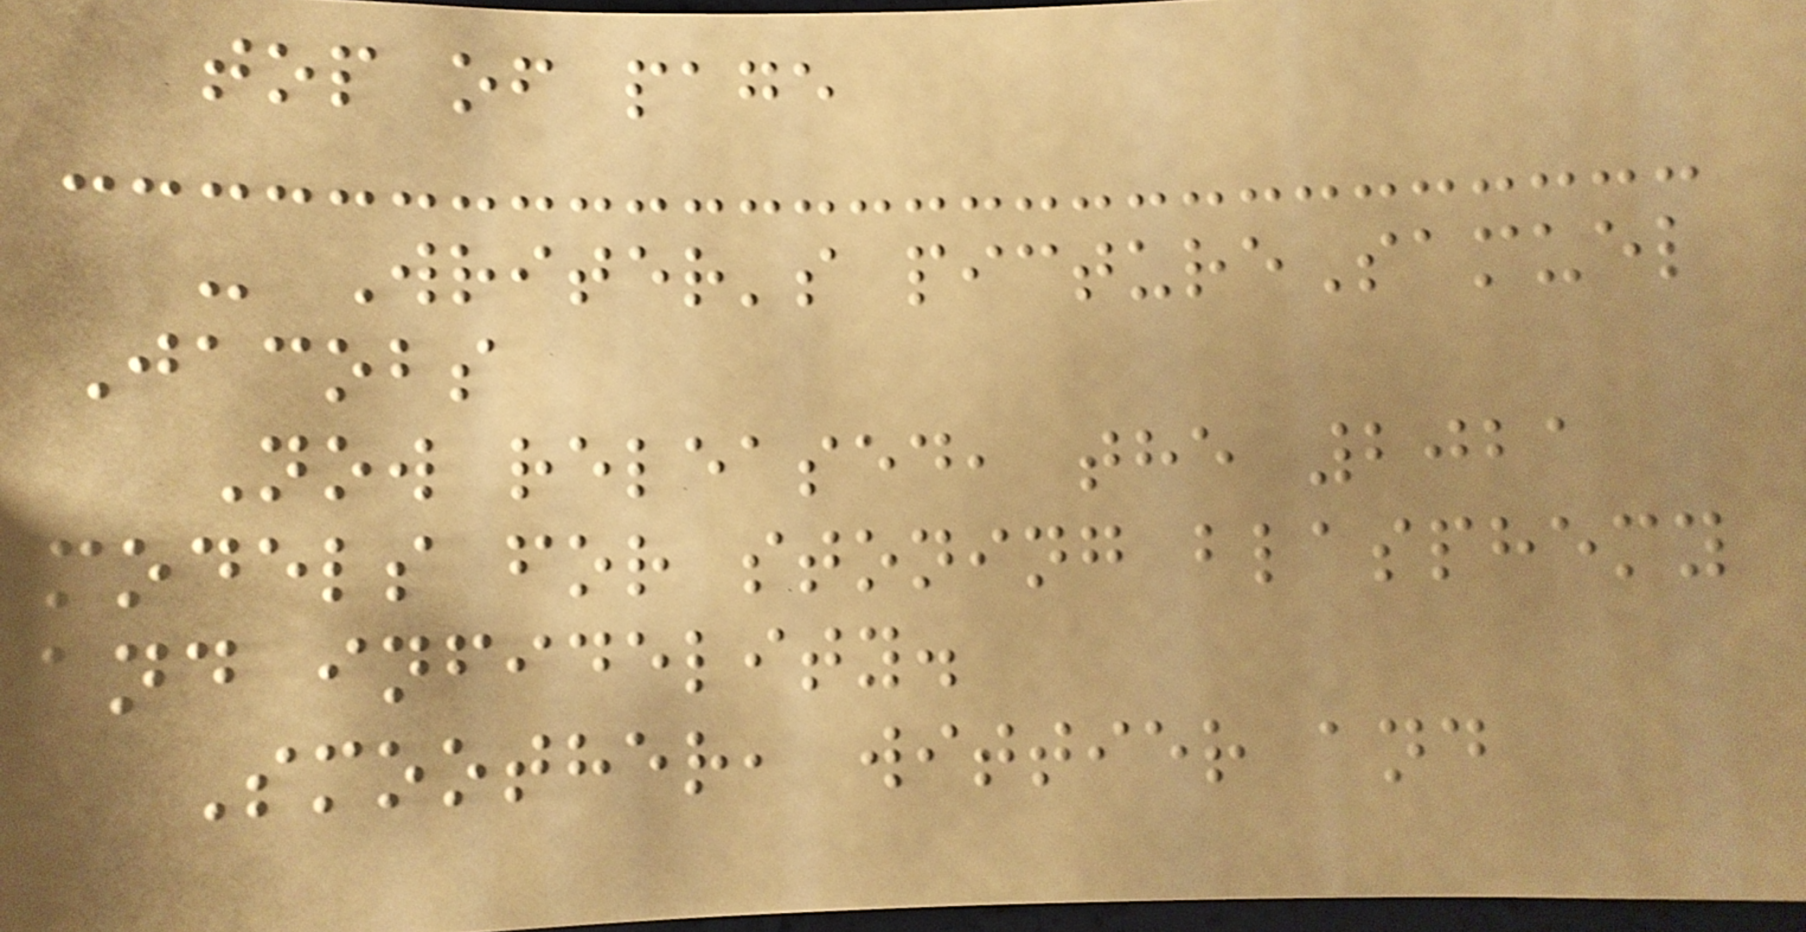top of page
- Writer's pictureSamuel
Jacobs
Now released, the 2021
models for stoning blasphemy
and infidelity.
Smoother, wittier and
